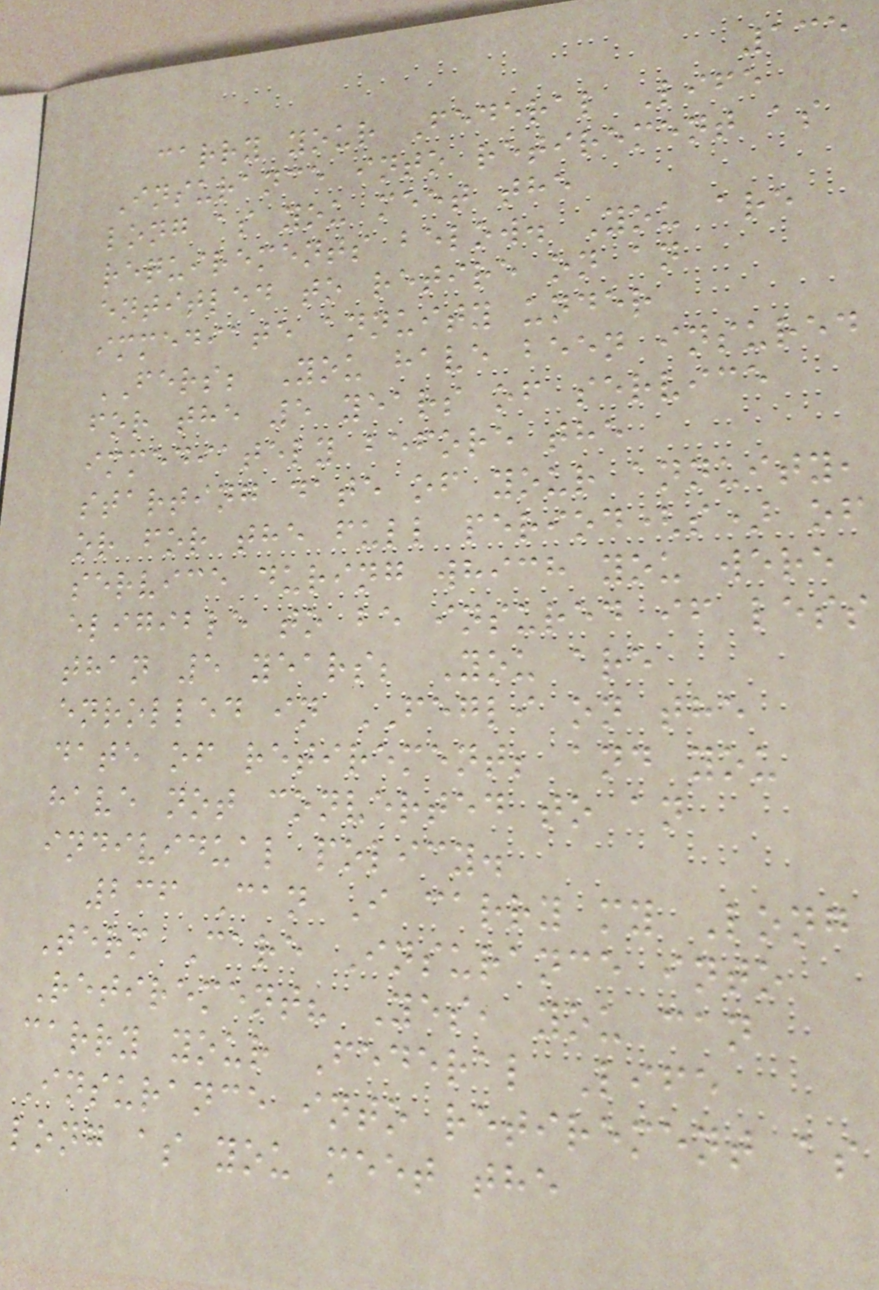135
carry your Federal Life
Insurance into retirement as
long as you meet the
requirements below. You are
entitled to retire on an
immediate annuity under
FERS; You have been insured
for the 5 years of service
immediately before the
starting date of your annuity,
or for the full period(s) of
service during which you were
eligible to be insured if less
than 5 years; You are
enrolled in FEGLI on the
date of retirement; and you
have not converted to an
individual policy.
236 Can I carry my Long
Term Care Insurance into
Retirement? Yes, you can
carry your Federal Life
Insurance into retirement as
long as you meet the
